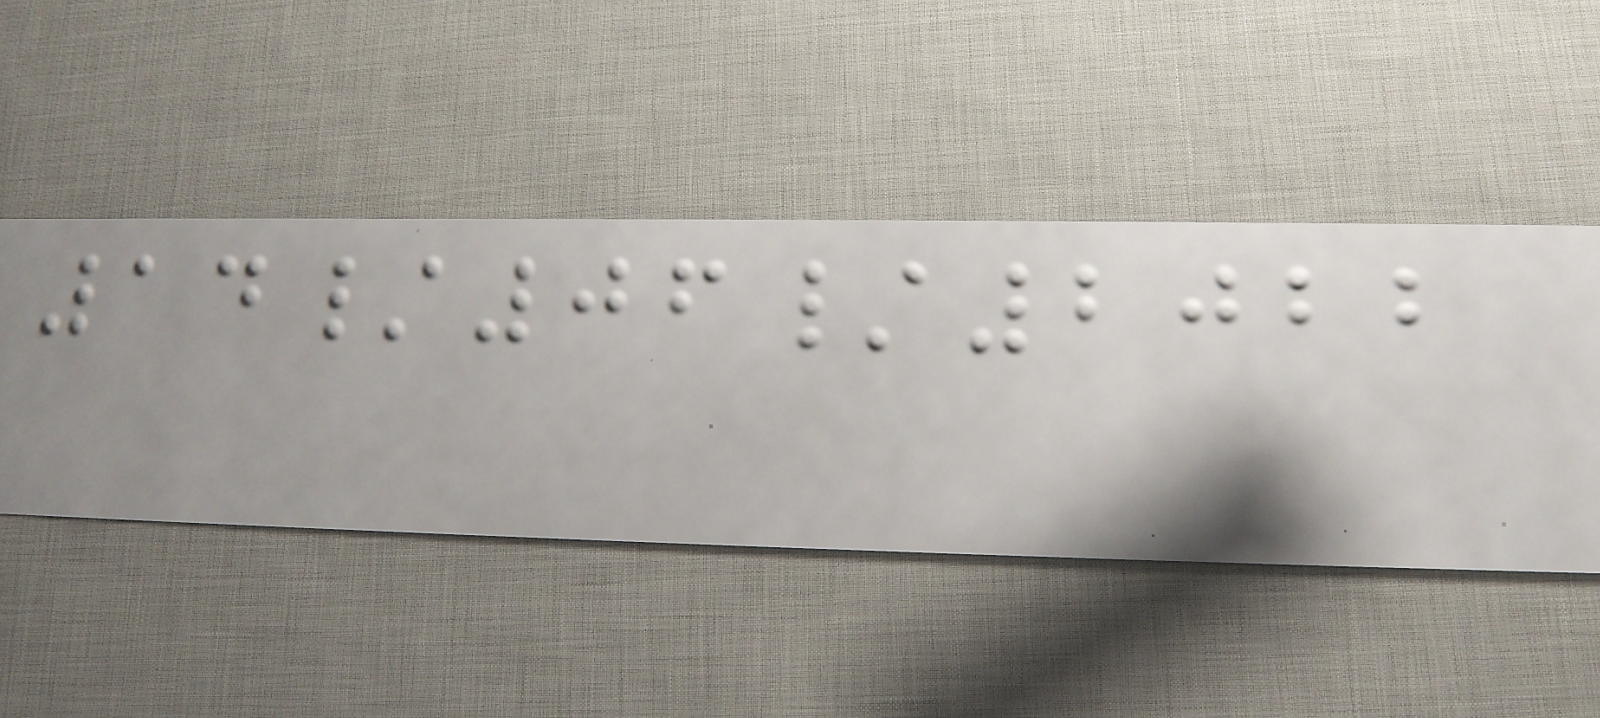14/06/2022
